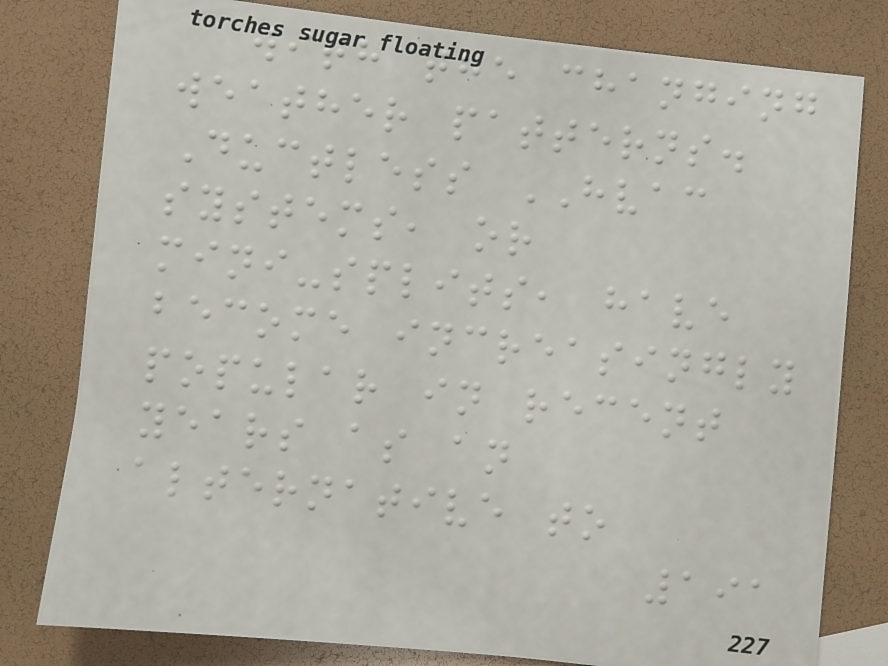with the changing
weather patterns.
Ductless HVAC
systems, or
mini-splits, have
become increasingly
popular in recent
years as an
alternative to
191
